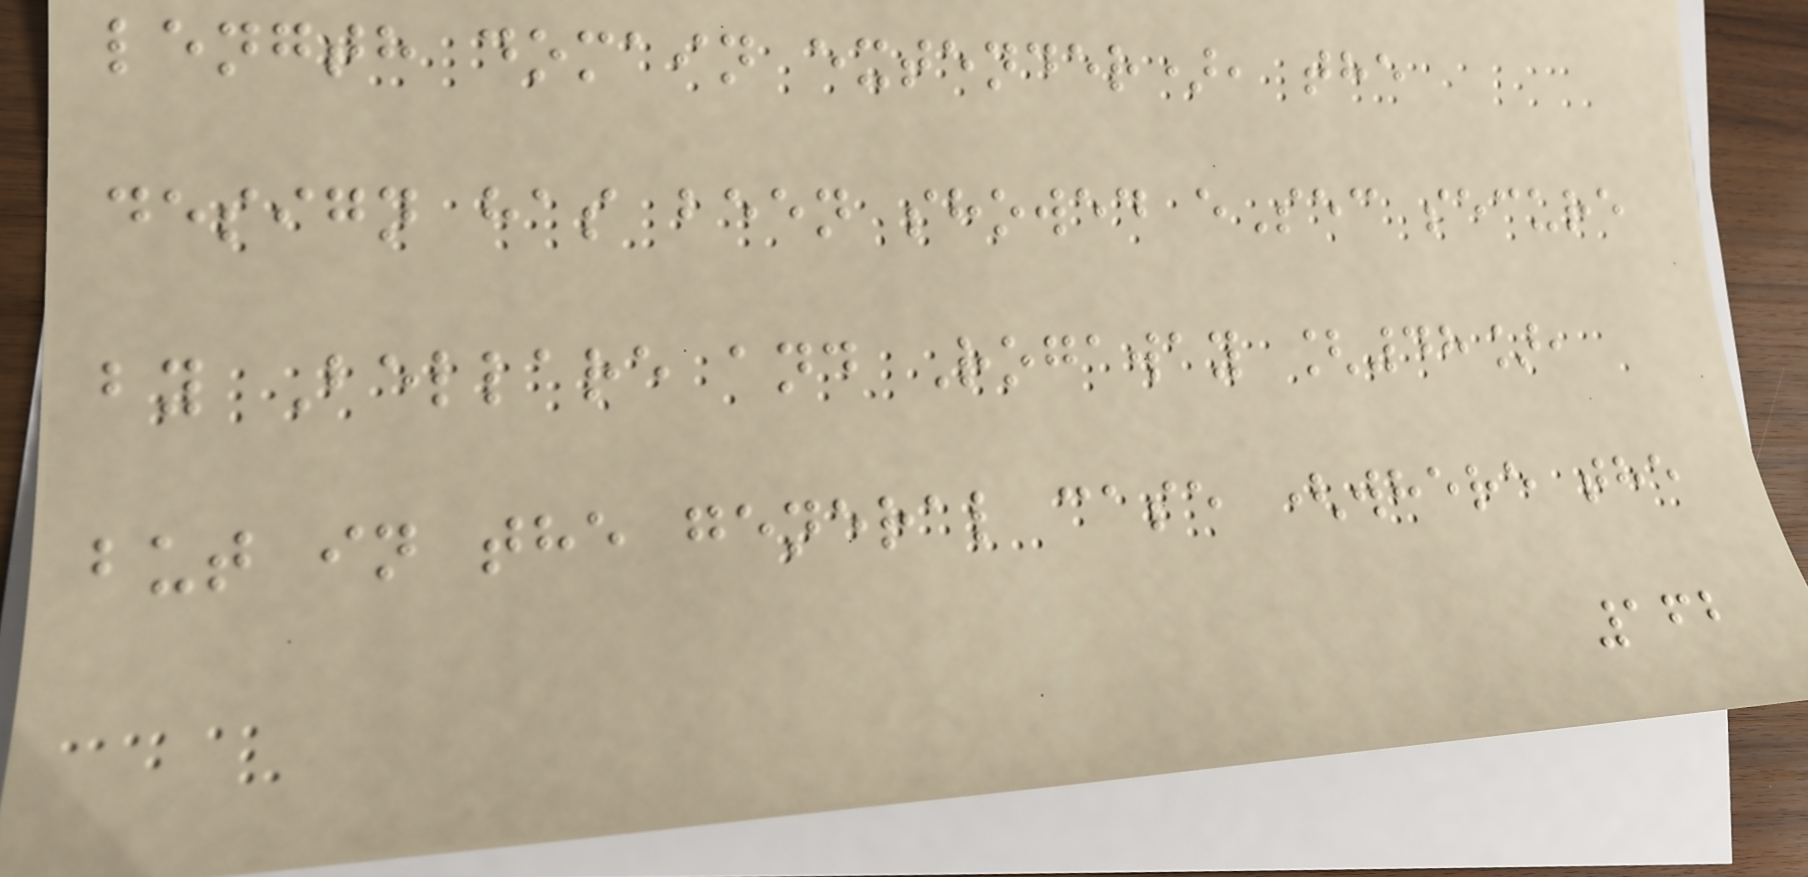length domain extender), the
design has been showed eSec secure
by Bellare and Rogaway [48],
but in the general case (where the
162
